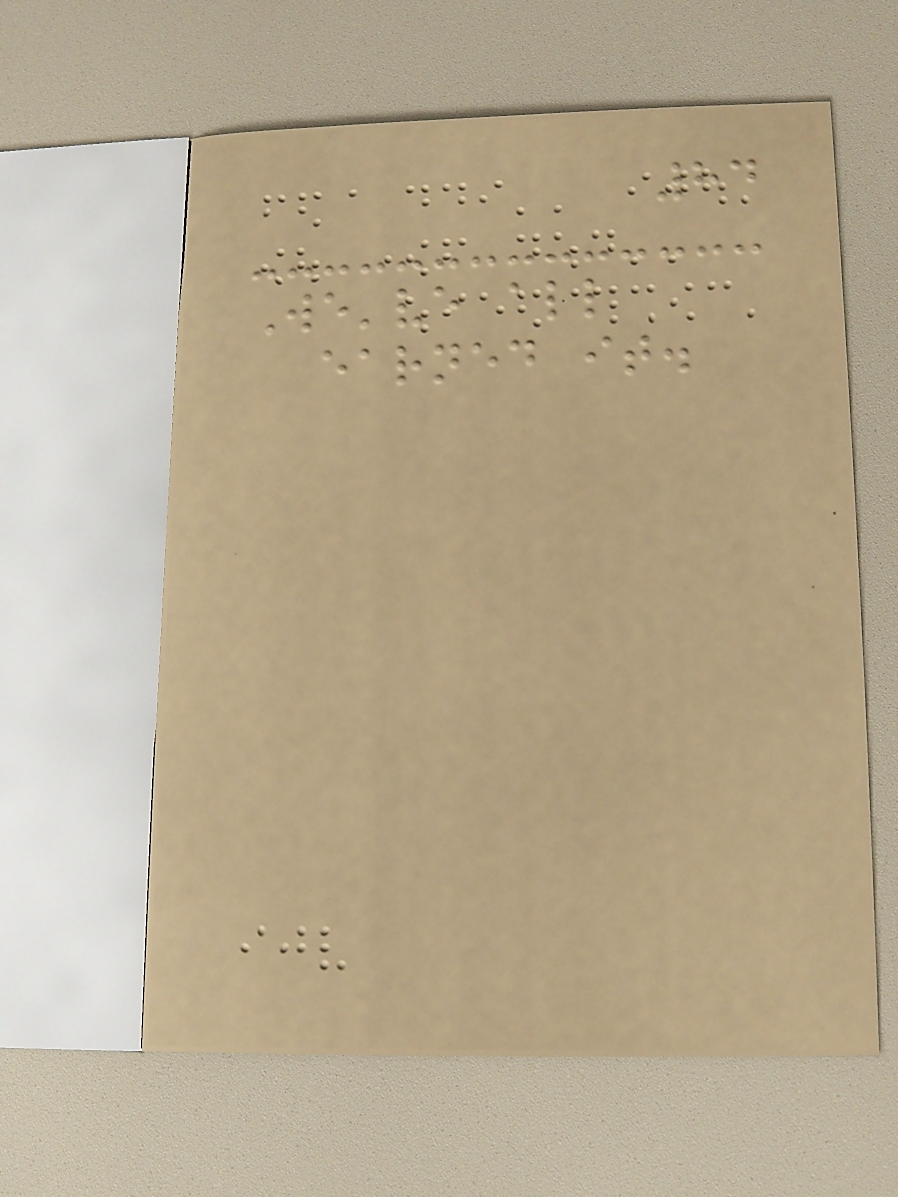84
We've all
earned it.
